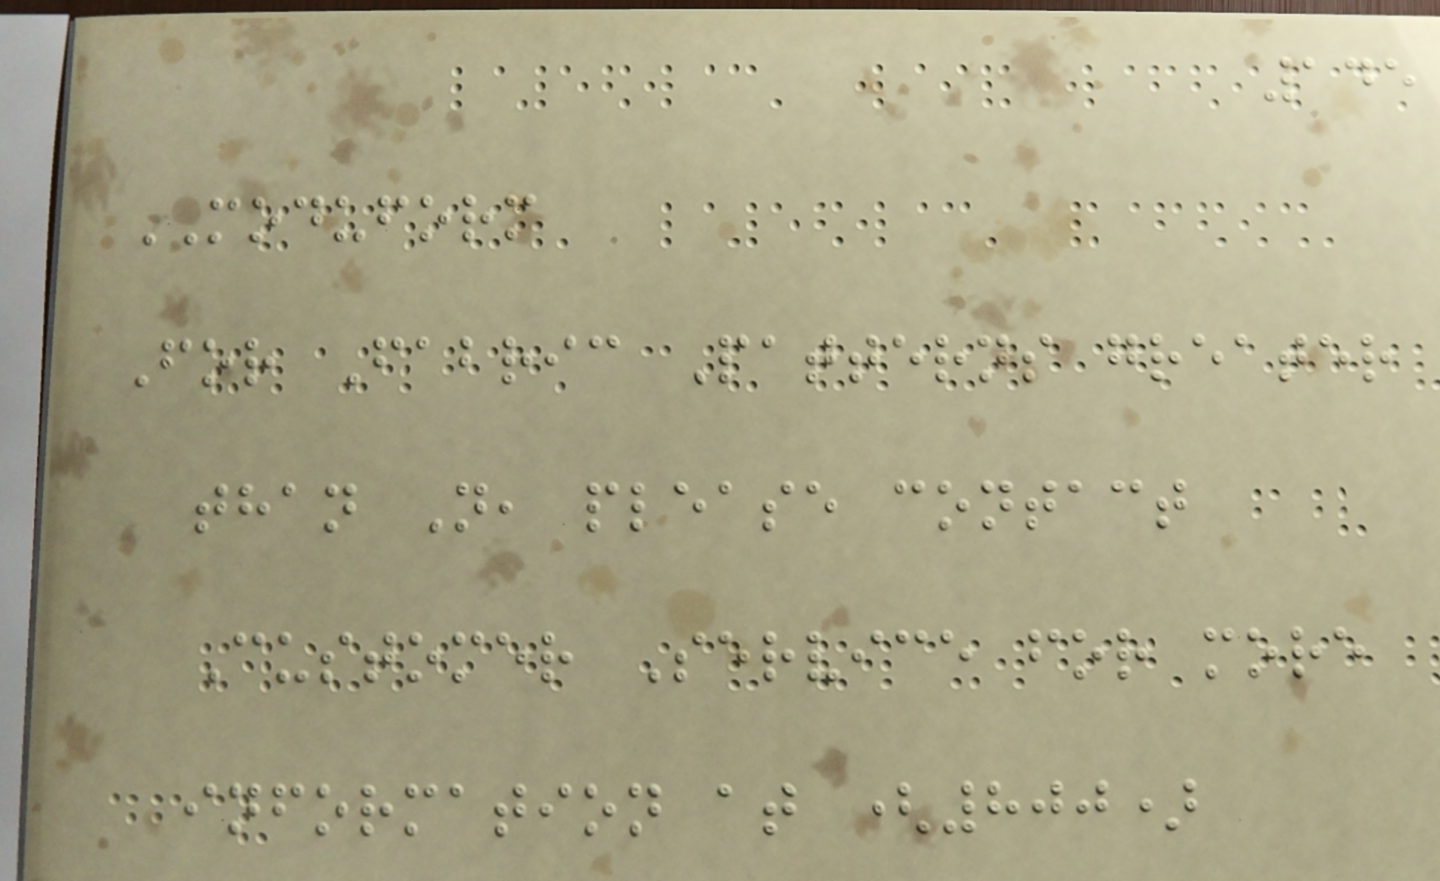145
MODUFORM
For Fabric Patterns greater
than N, please contact
Customer Service for more
information at (800)
